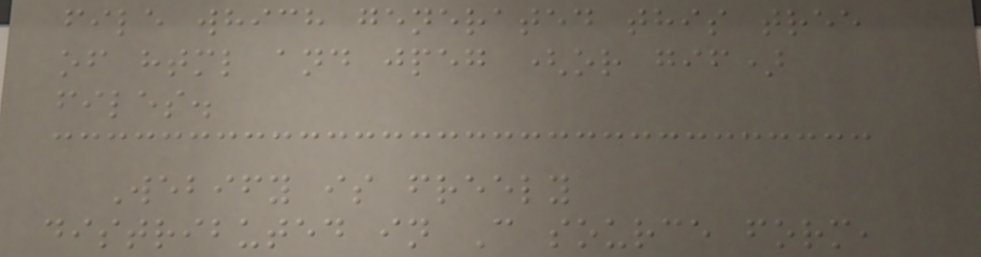file which generated this tree
of html and jpeg (or gif)
files.
Webify is freely
distributed in C source form,
